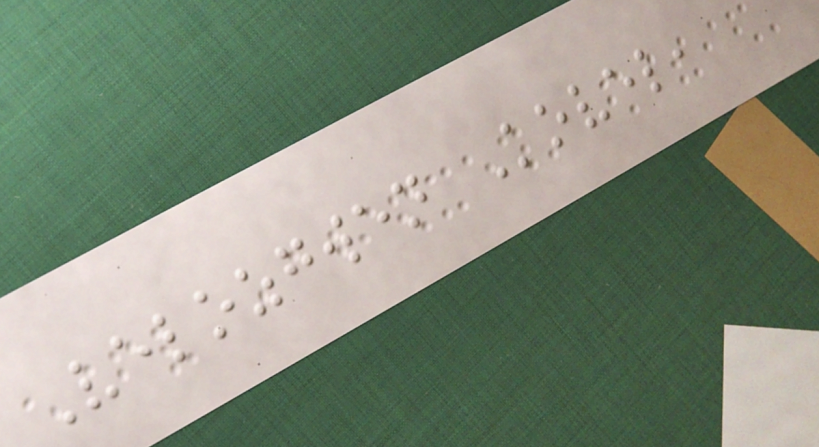Velozgwen Kovel,
